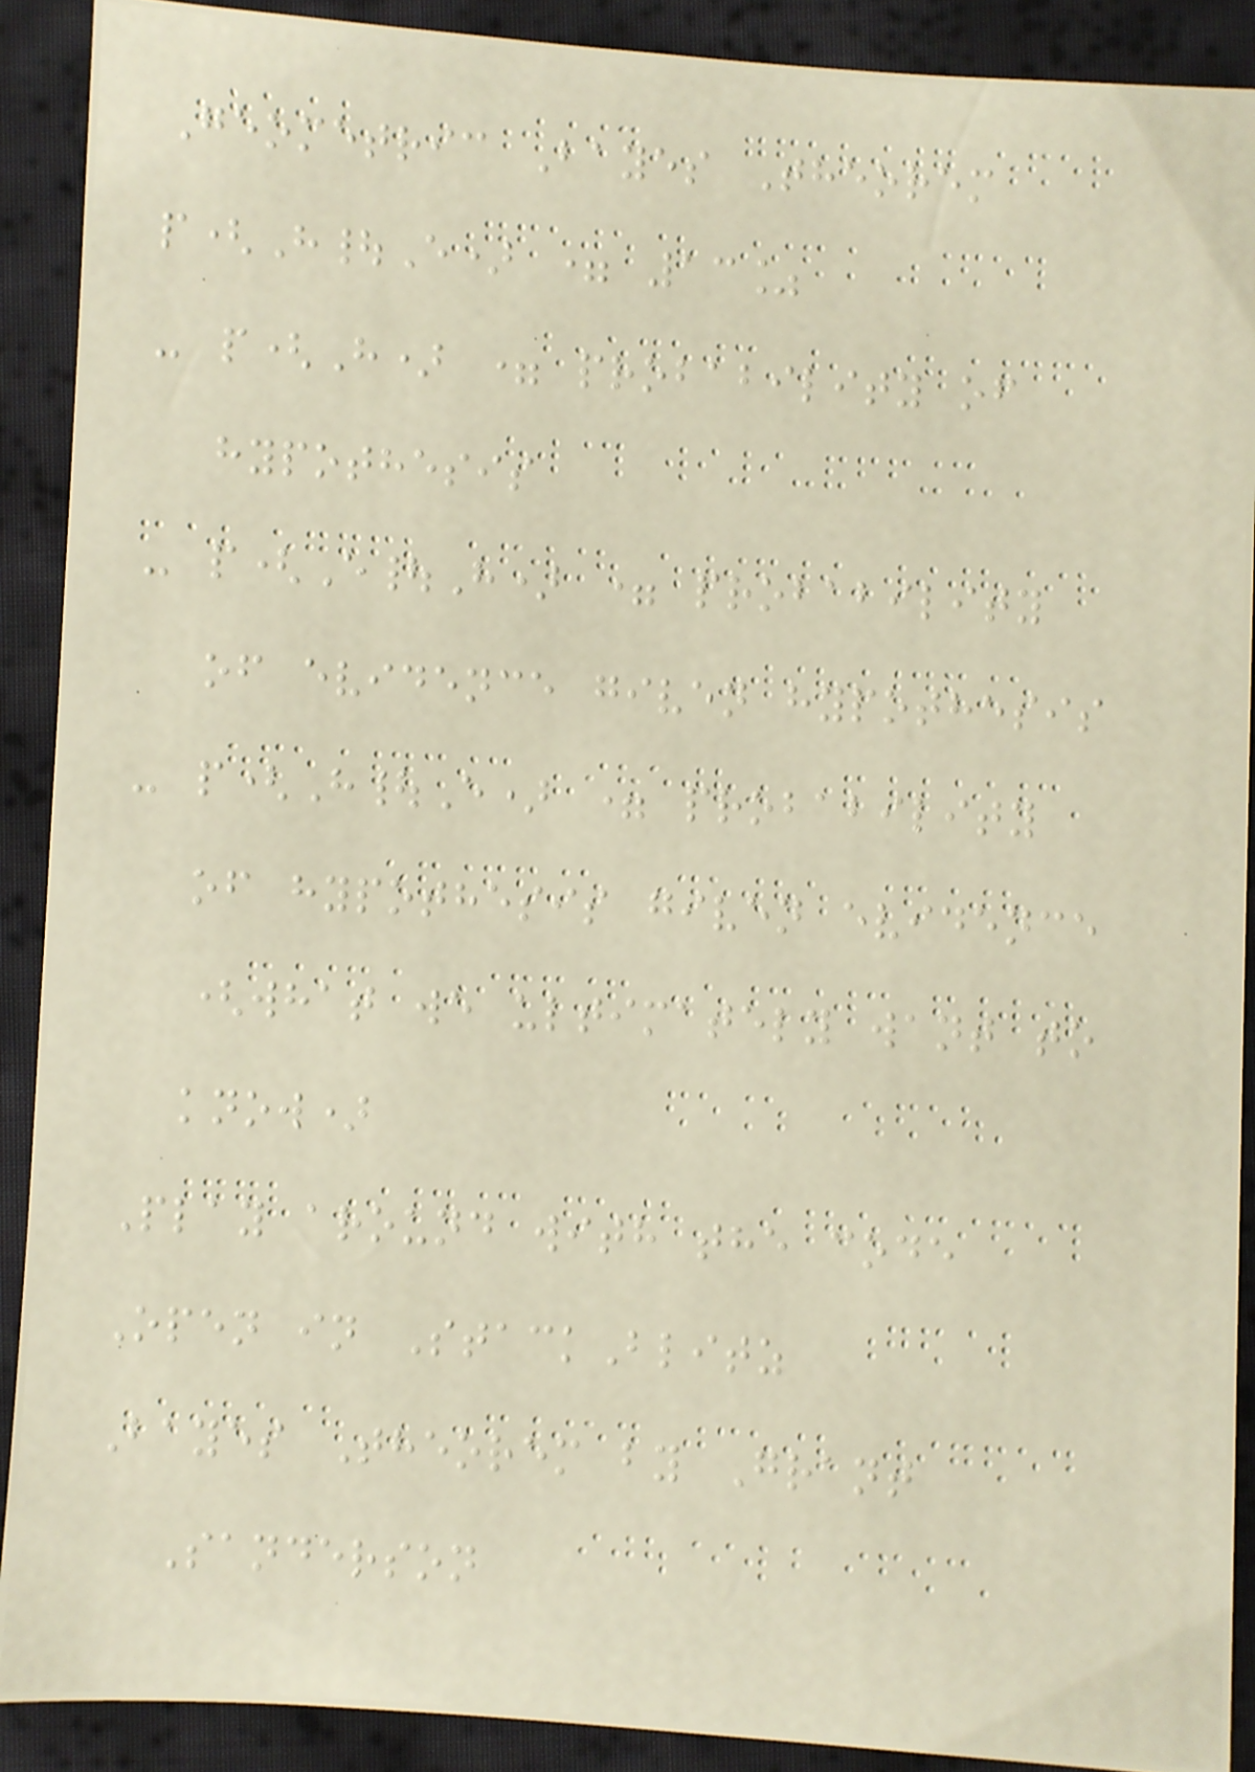Geometric Bayes Theorem
p(H|E) = 13%
- p(H) = probability of
hypothesis
- p(E|H) = probability
of evidence given hypothesis
- p(H|E) = probability
of hypothesis given evidence
(what we ultimately want to
know)
Play around with the code
Open in StackBlitz
Bayes Theorem by Grant
Sanderson
